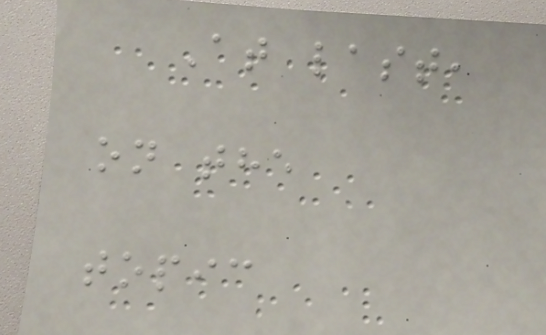At last,
on the
topic
